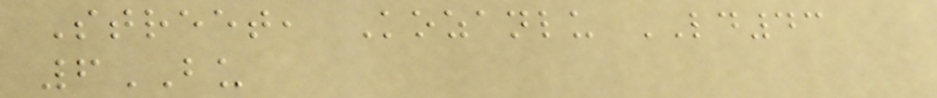Street, Kozanlu LD43
6BU
